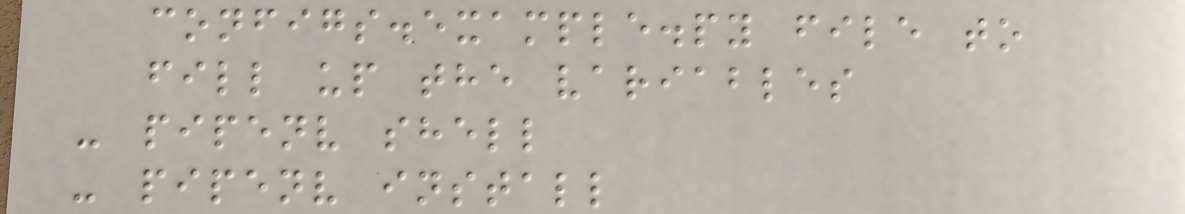configs.example.py file to
fill up the variables
- pipenv shell
- pipenv install
